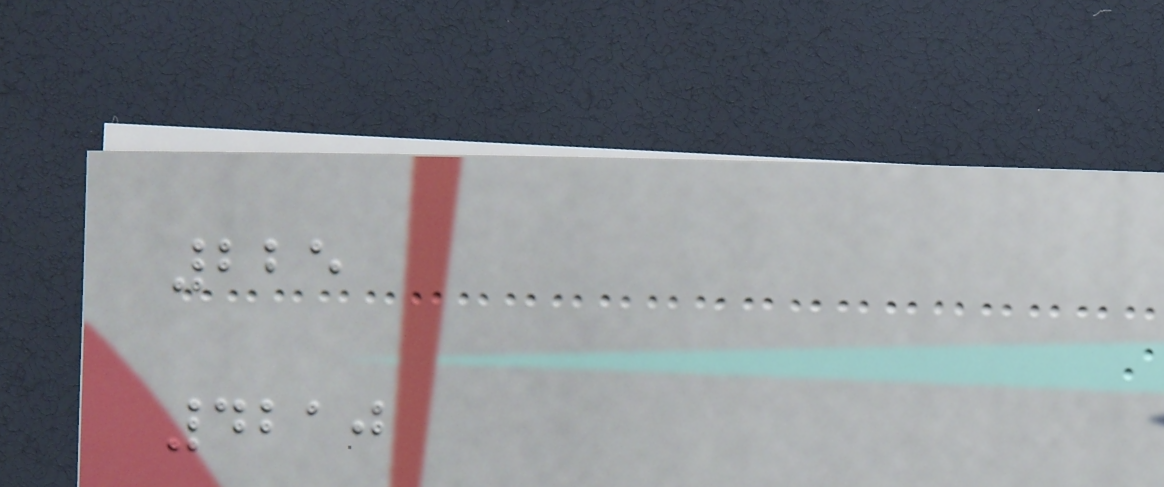225
4210
